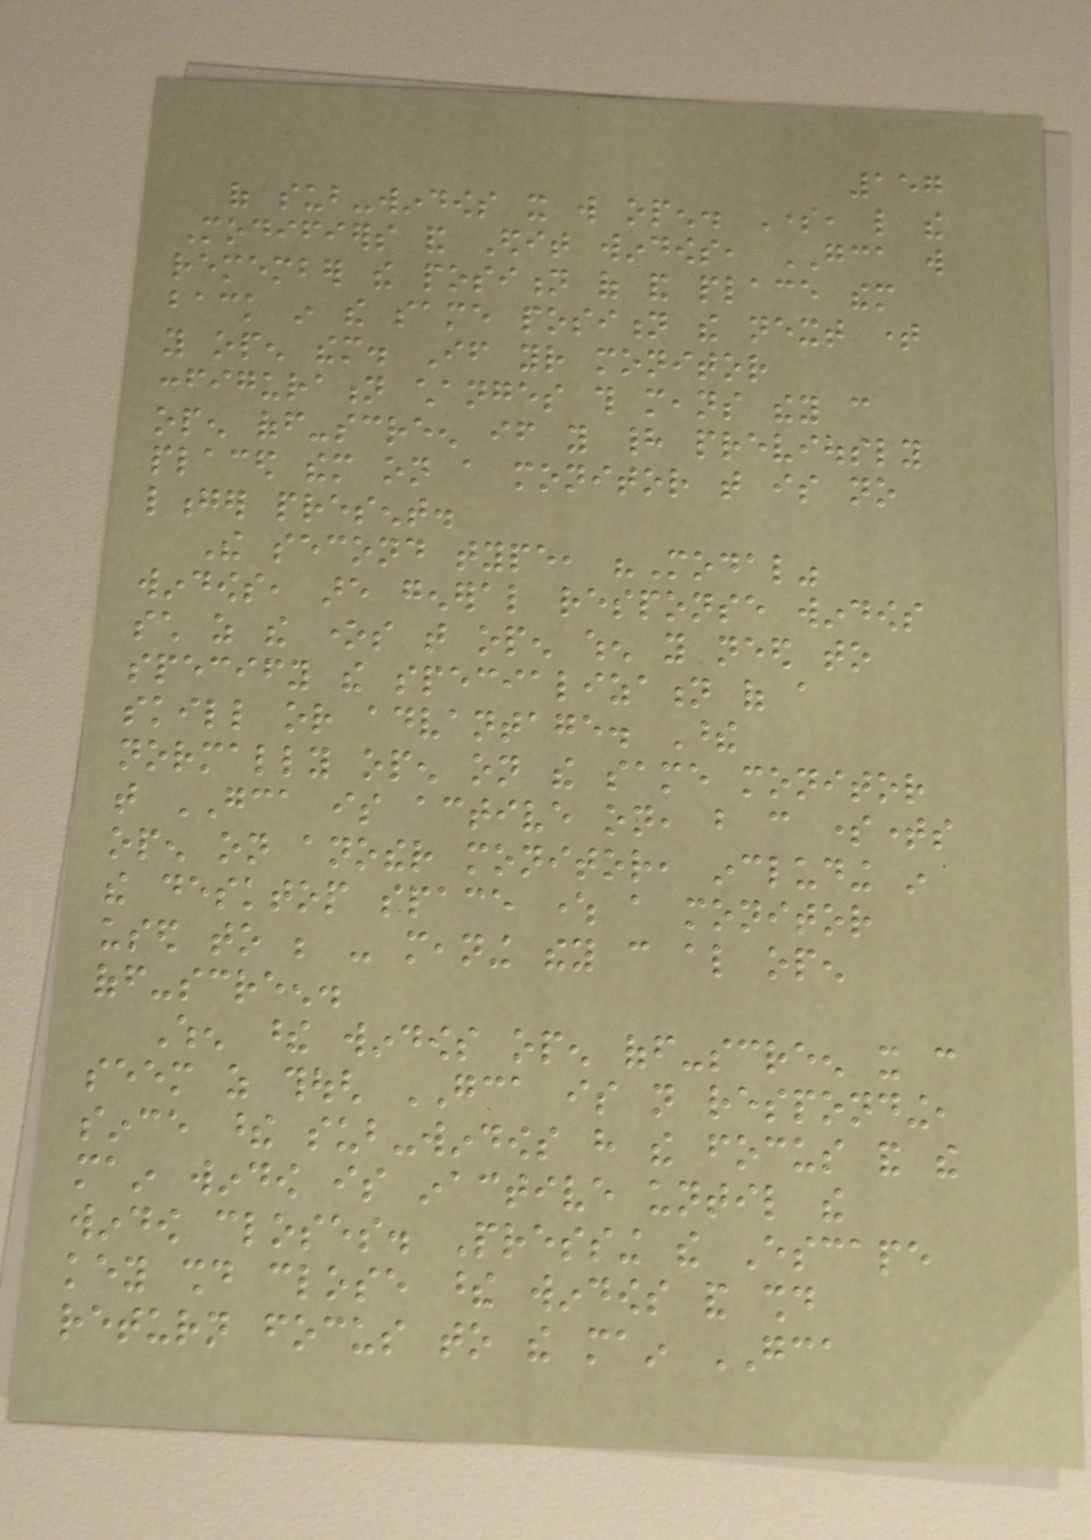157
of sub-windows it will open. Some, like the
Modifiers and Edit windows, GCA will
remember the position of and place them
back in the same position the next time
you open them. If your monitor
configuration changes this means they can
open off-screen if you had previously
placed them on a monitor that is no
longer present.
The second type, "Modal"
windows, are general response windows
such as the ones that open when you need to
specify the specialization of a
skill or advantage. These
normally open on the same monitor
that GCA is active on, but can sometimes
open on another monitor, including in
the desktop space where a monitor
used to be - meaning they can also open
off-screen.
When these windows open off-screen it can
seem as though GCA is not responding,
since these sub-windows have the focus and the
main window is inactive until the
window closes. Pressing the Escape
key should close these windows and should
return focus to the main GCA
